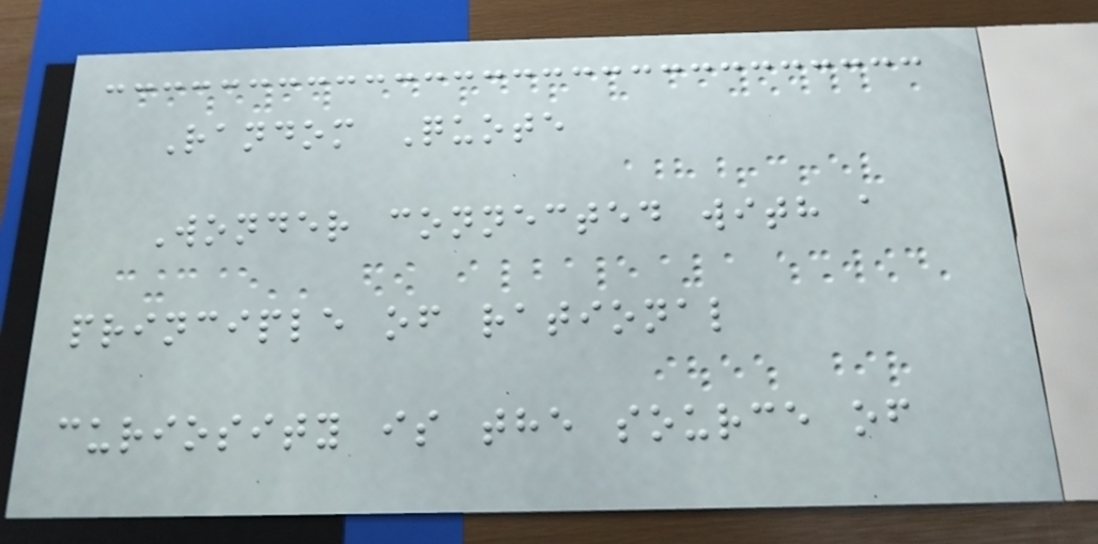Random Quote
Wonder connected with a
principle of rational
curiosity is the source of
